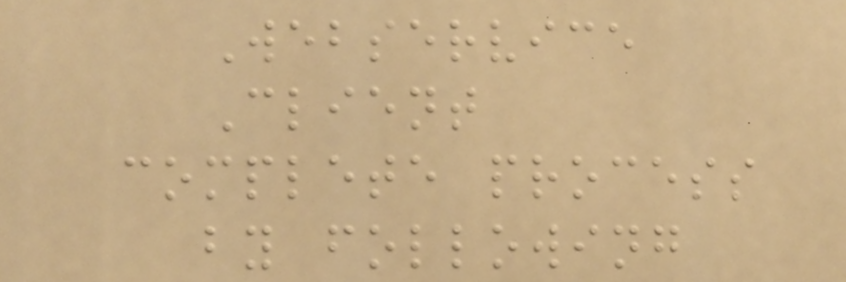Webservice
Client
complete process
by following
